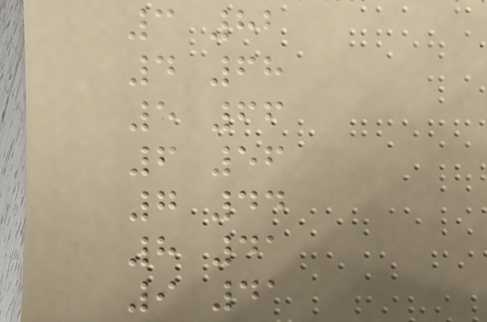3 82
4 68
5 66
6 56
7 44
8 41
9 41
